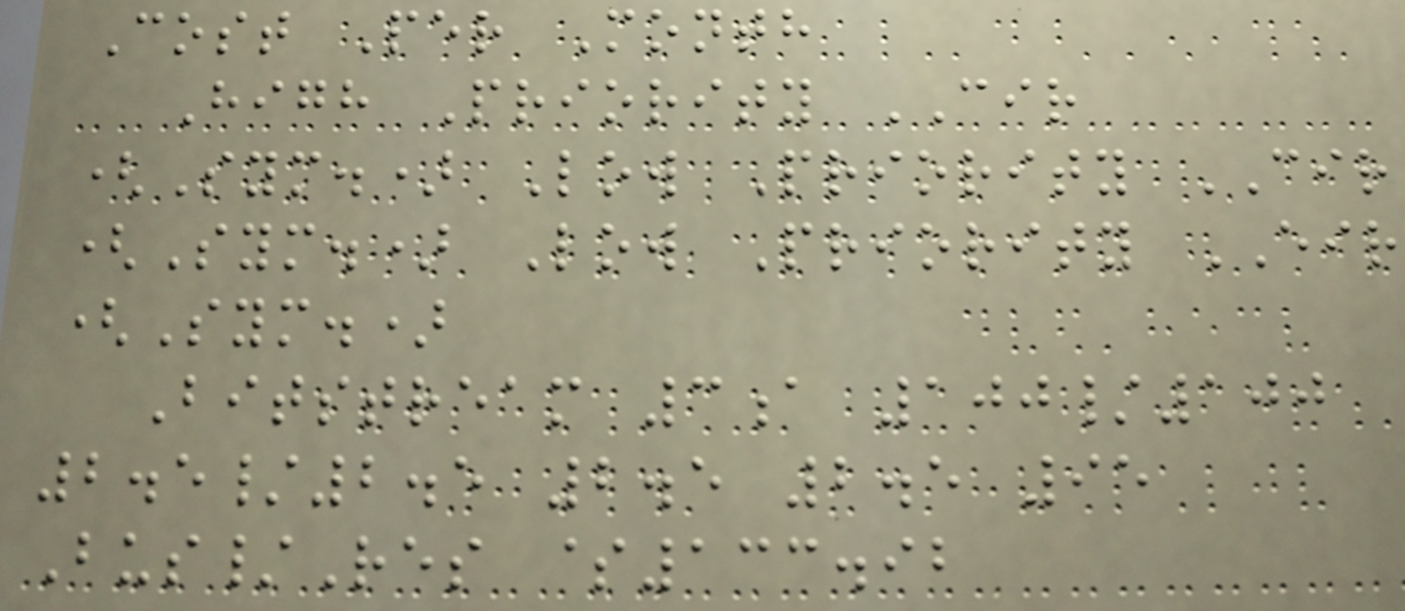Cost Per Month
High Priority CIR
(Sym.) Low Priority CIR
(Sym.) Low Priority EIR
(Sym.)
Bitstream 3a 100/100
2.5/2.5 2.5 2.5 95
Bus/Res $133.92
